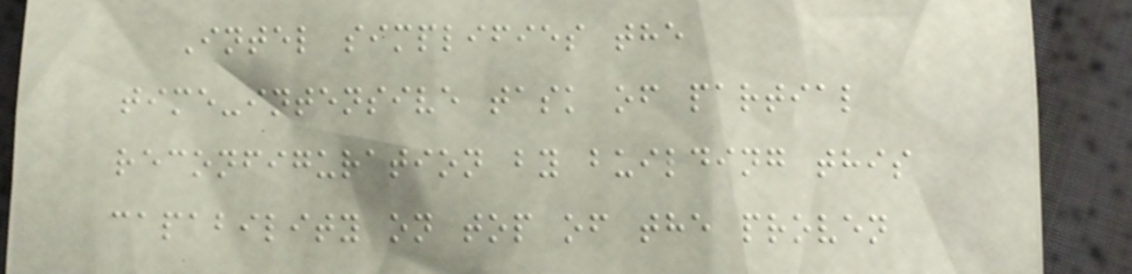Intel simplifies the
time-intensive task of partial
reconfiguration by building this
capability on top of the proven
